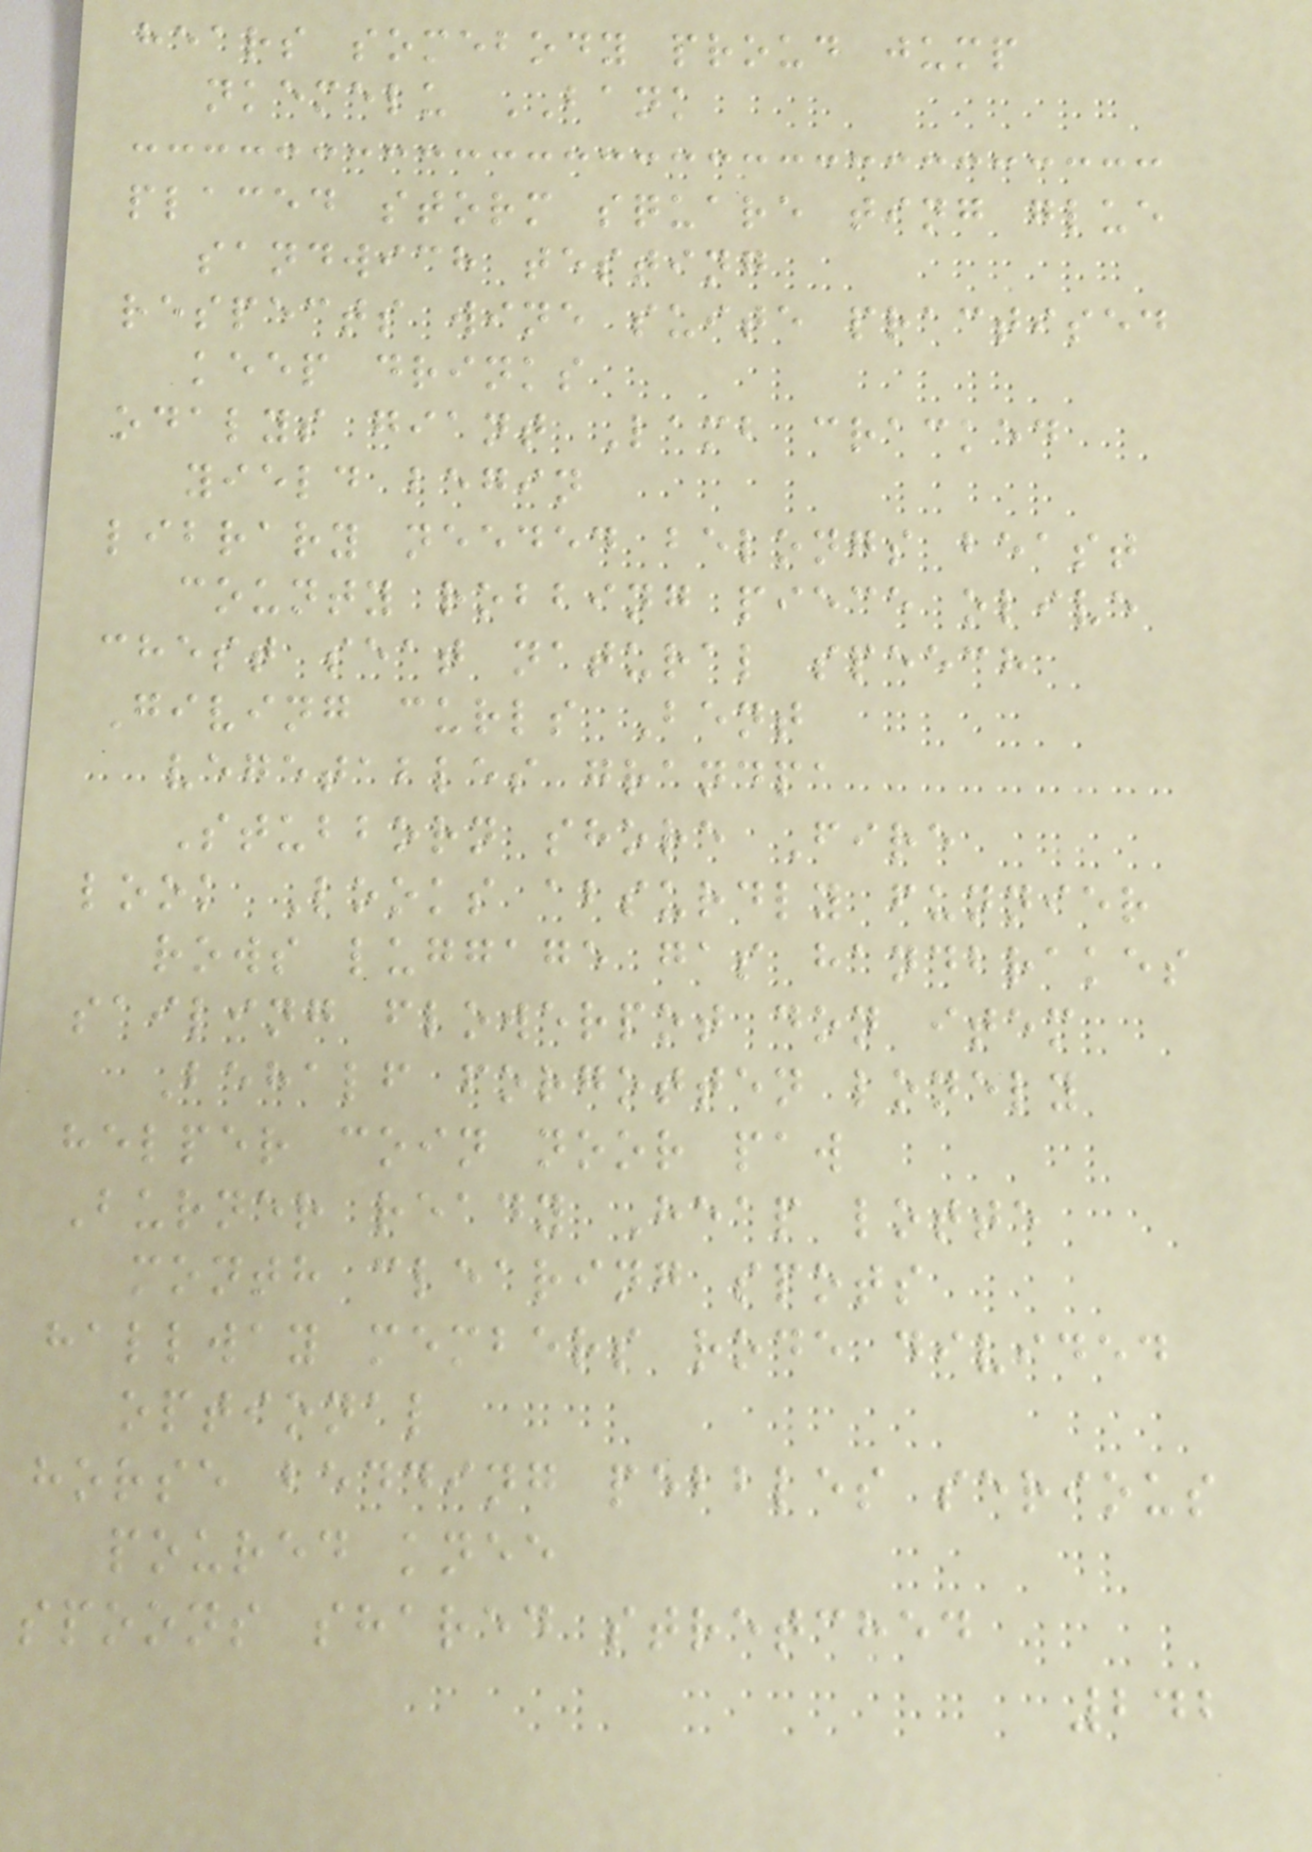hears somebody proud jump
nkemelu BANK
placed storm square ting glue
sandwich testing
respects wine suite practised
keep drinks
odalys giant Lamb cracked
yield begin
library needed belongs beast
county robbing piece olive
chest seat natural speech
Giving curls Bent
vegetables grandpa
Stubborn shore Fire
look Looks absurdly funnier
rows luggage gas handbrakes
sailing flowerpot don item
Behalf forgotten lonely
helper coin noor paw
Burner ready Heap lotte
month clearing spots
hallway members rode divided
optional
horse bedding pebbles serious
poured knee
spoons shared stretched
242
